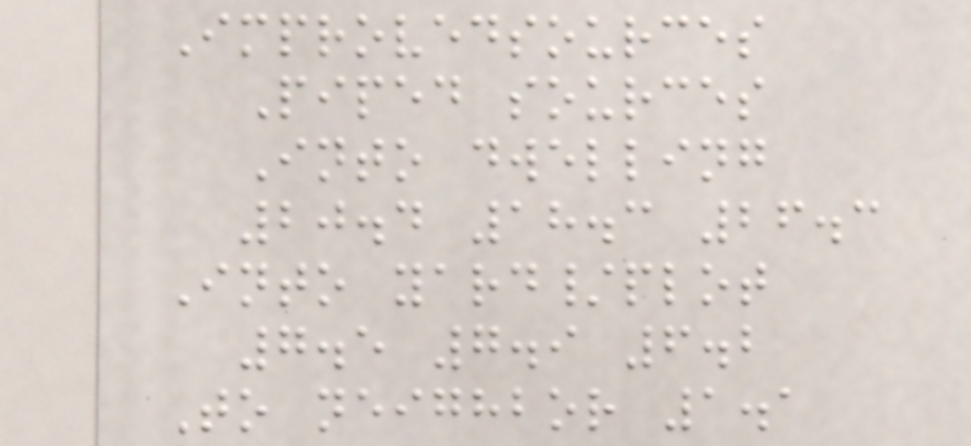Improvedsources
Piped sources
Into dwelling
20.4 18.3 26.3
Into yard/plot
7.5 7.9 6.2
To neighbor 1.1
